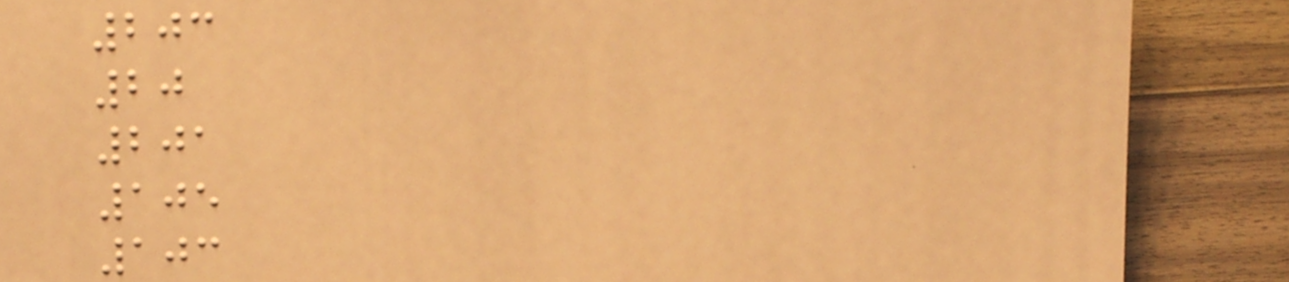203
20
201
105
103
